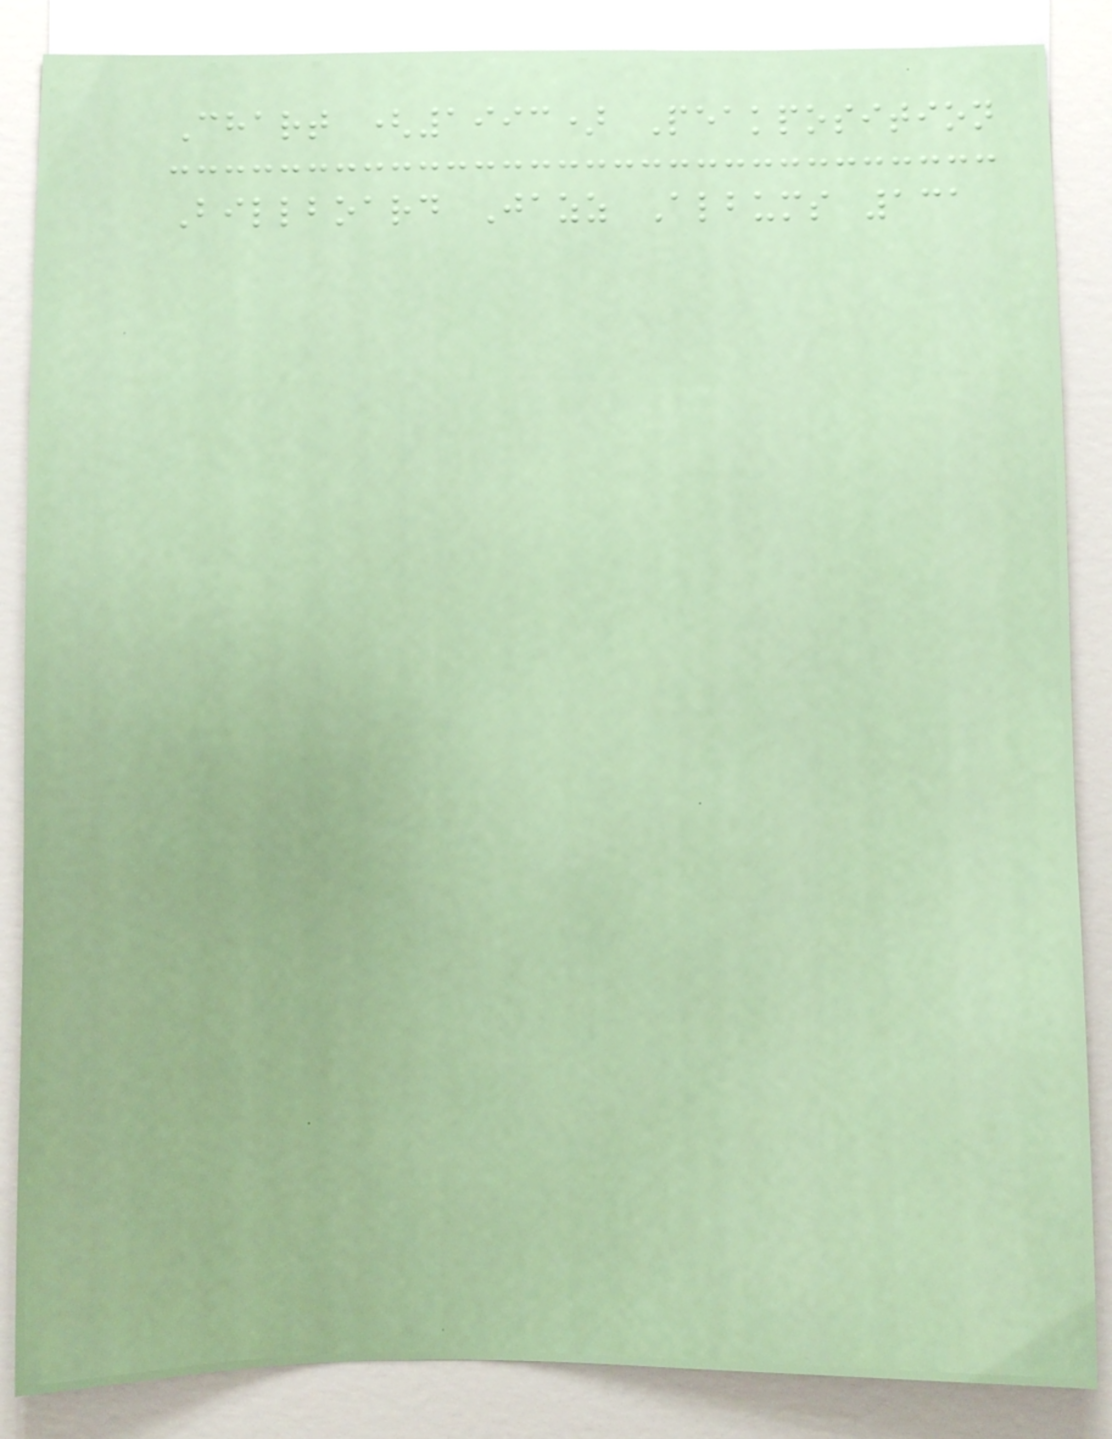Chart (1993) Peakposition
Billboard Jazz Albums 131
